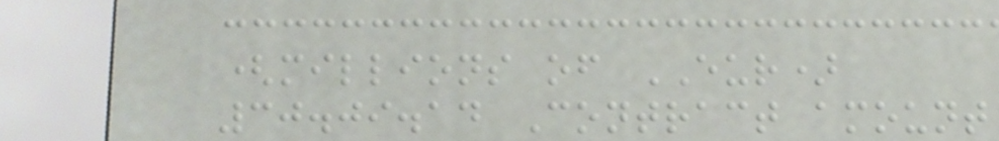(millions of EUR)
30.09.14 Contract amount
